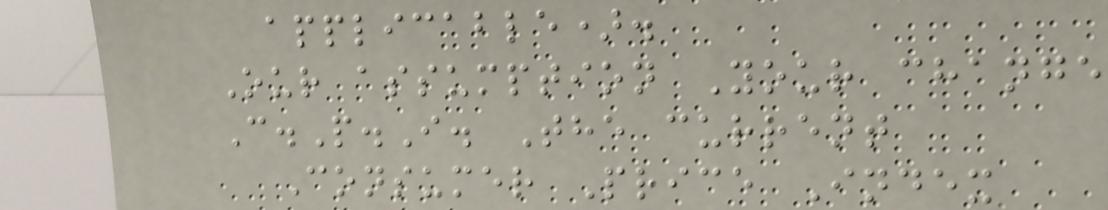applicable).
Our assumption Your change
C.P.I. The current
Consumer Price Index
